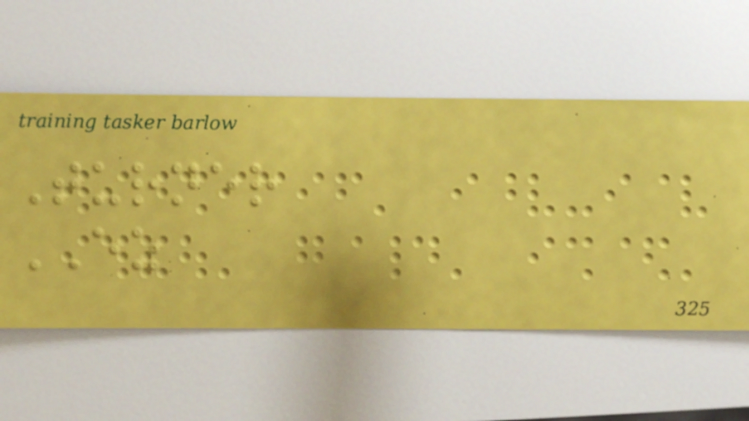Turner
EZ
